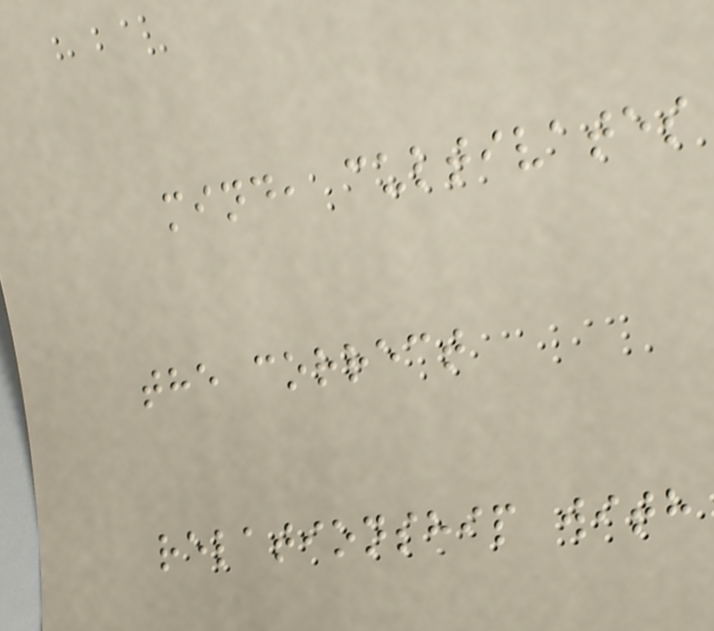mind, cultivates
the correct
relationship with
